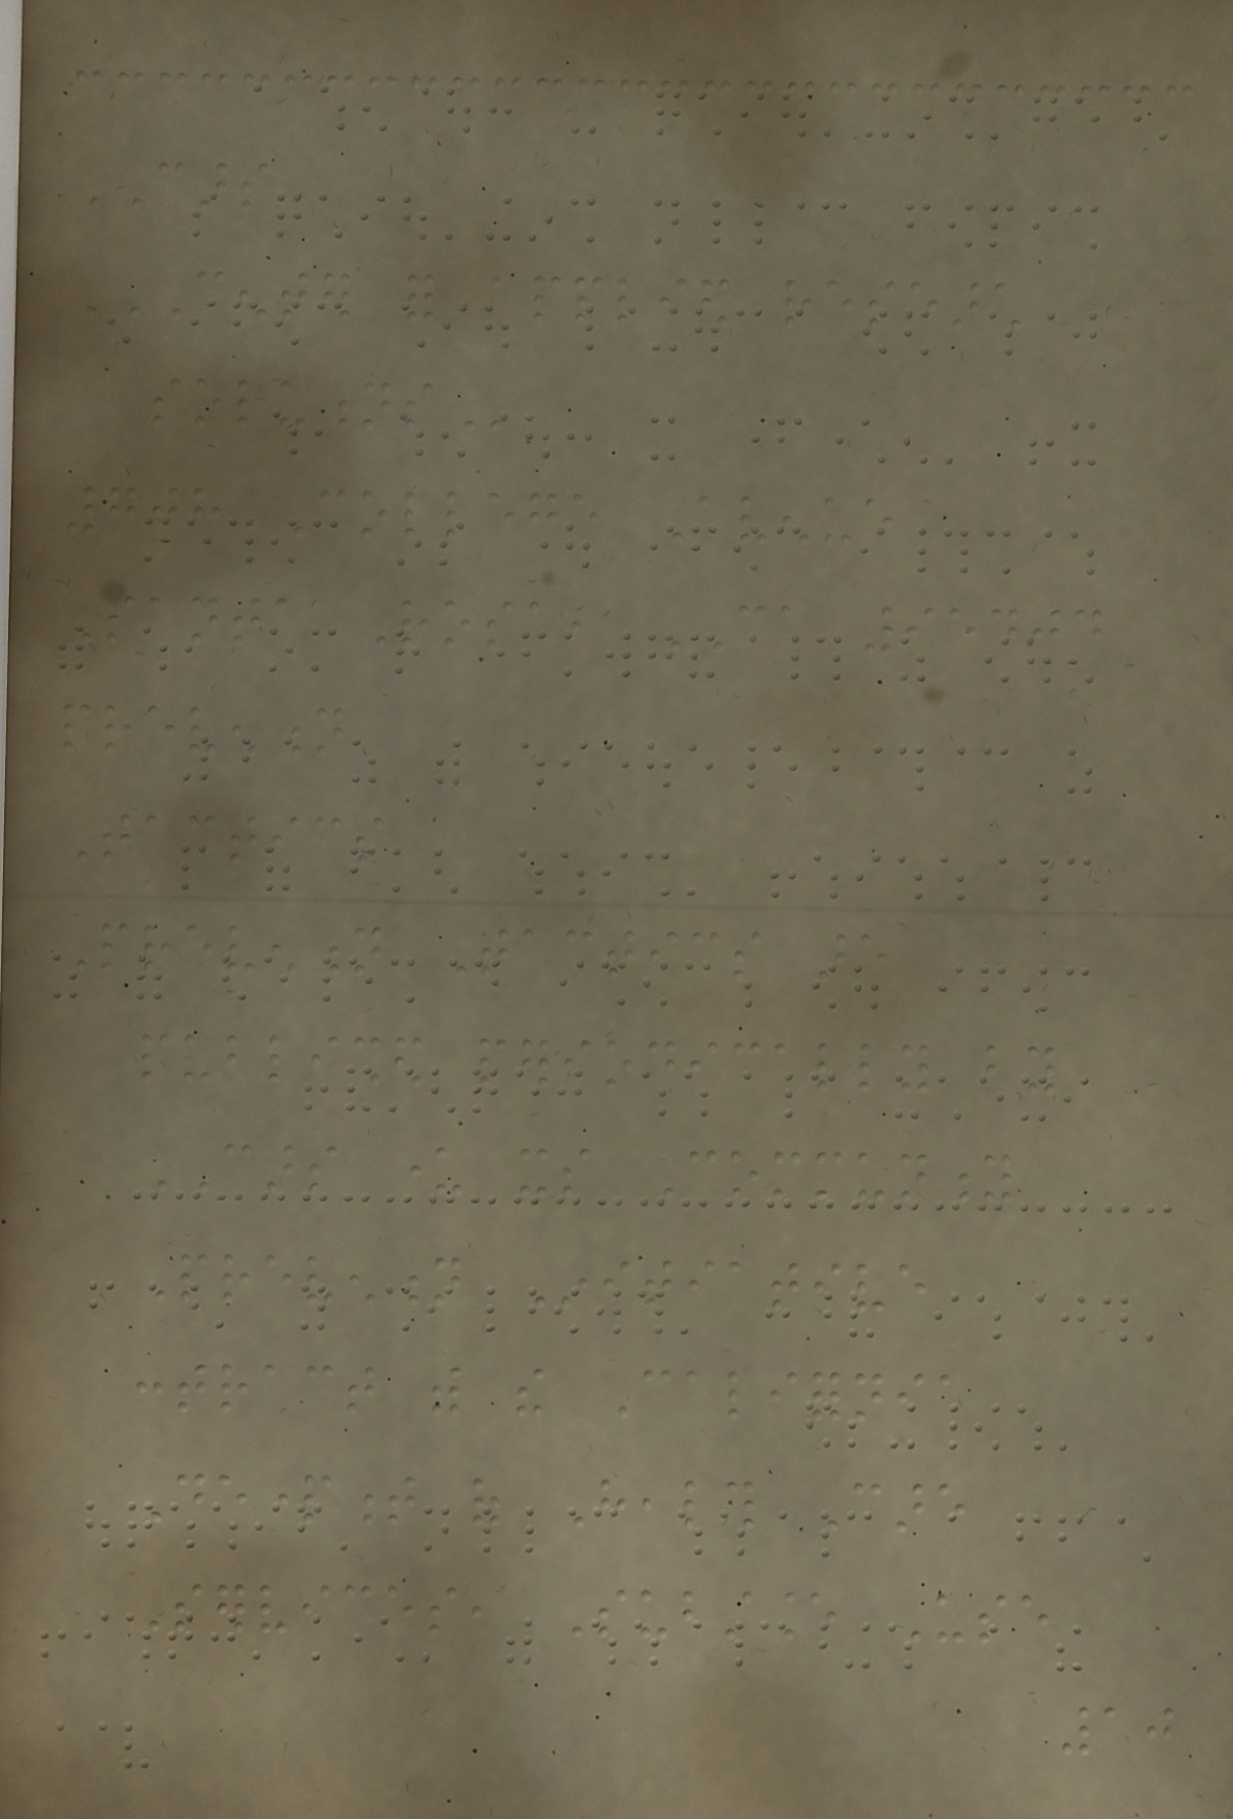CARS
CENTER FOR APPLIED RESEARCH
SOLUTIONS
708 College Avenue
Santa Rosa, CA 95404
prevention
Tactics
Prevention Tactics are
published periodically by
CARS under its Community
Prevention Initiative
contract with the California
Department of Health Care
Services, Substance Use
10
